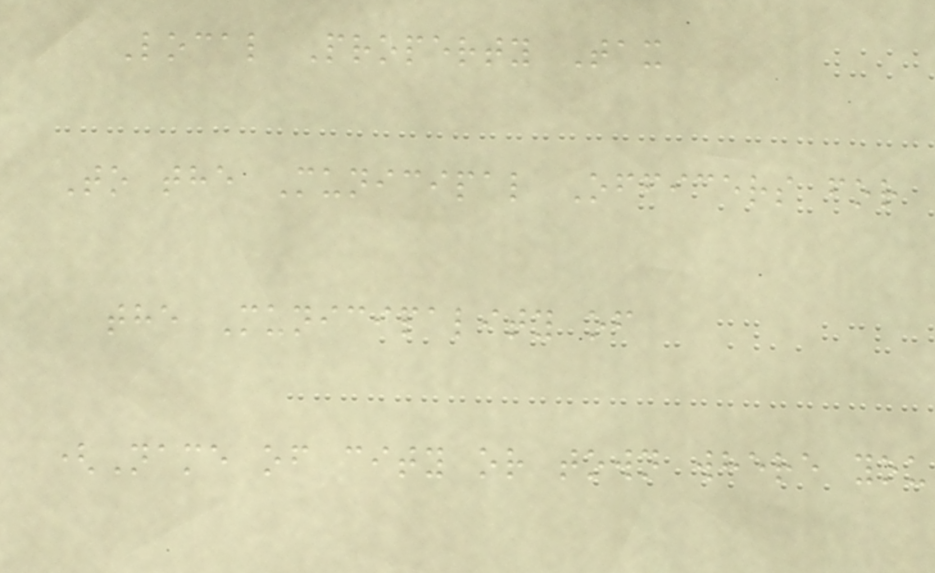Local Property Tax
To the Municipal Officers for
the Municipality of
(Name of city or town where you
